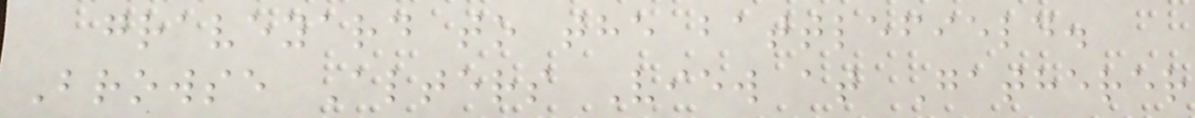graveyard to the battlefield.
Browse Alters View at Gatherer
